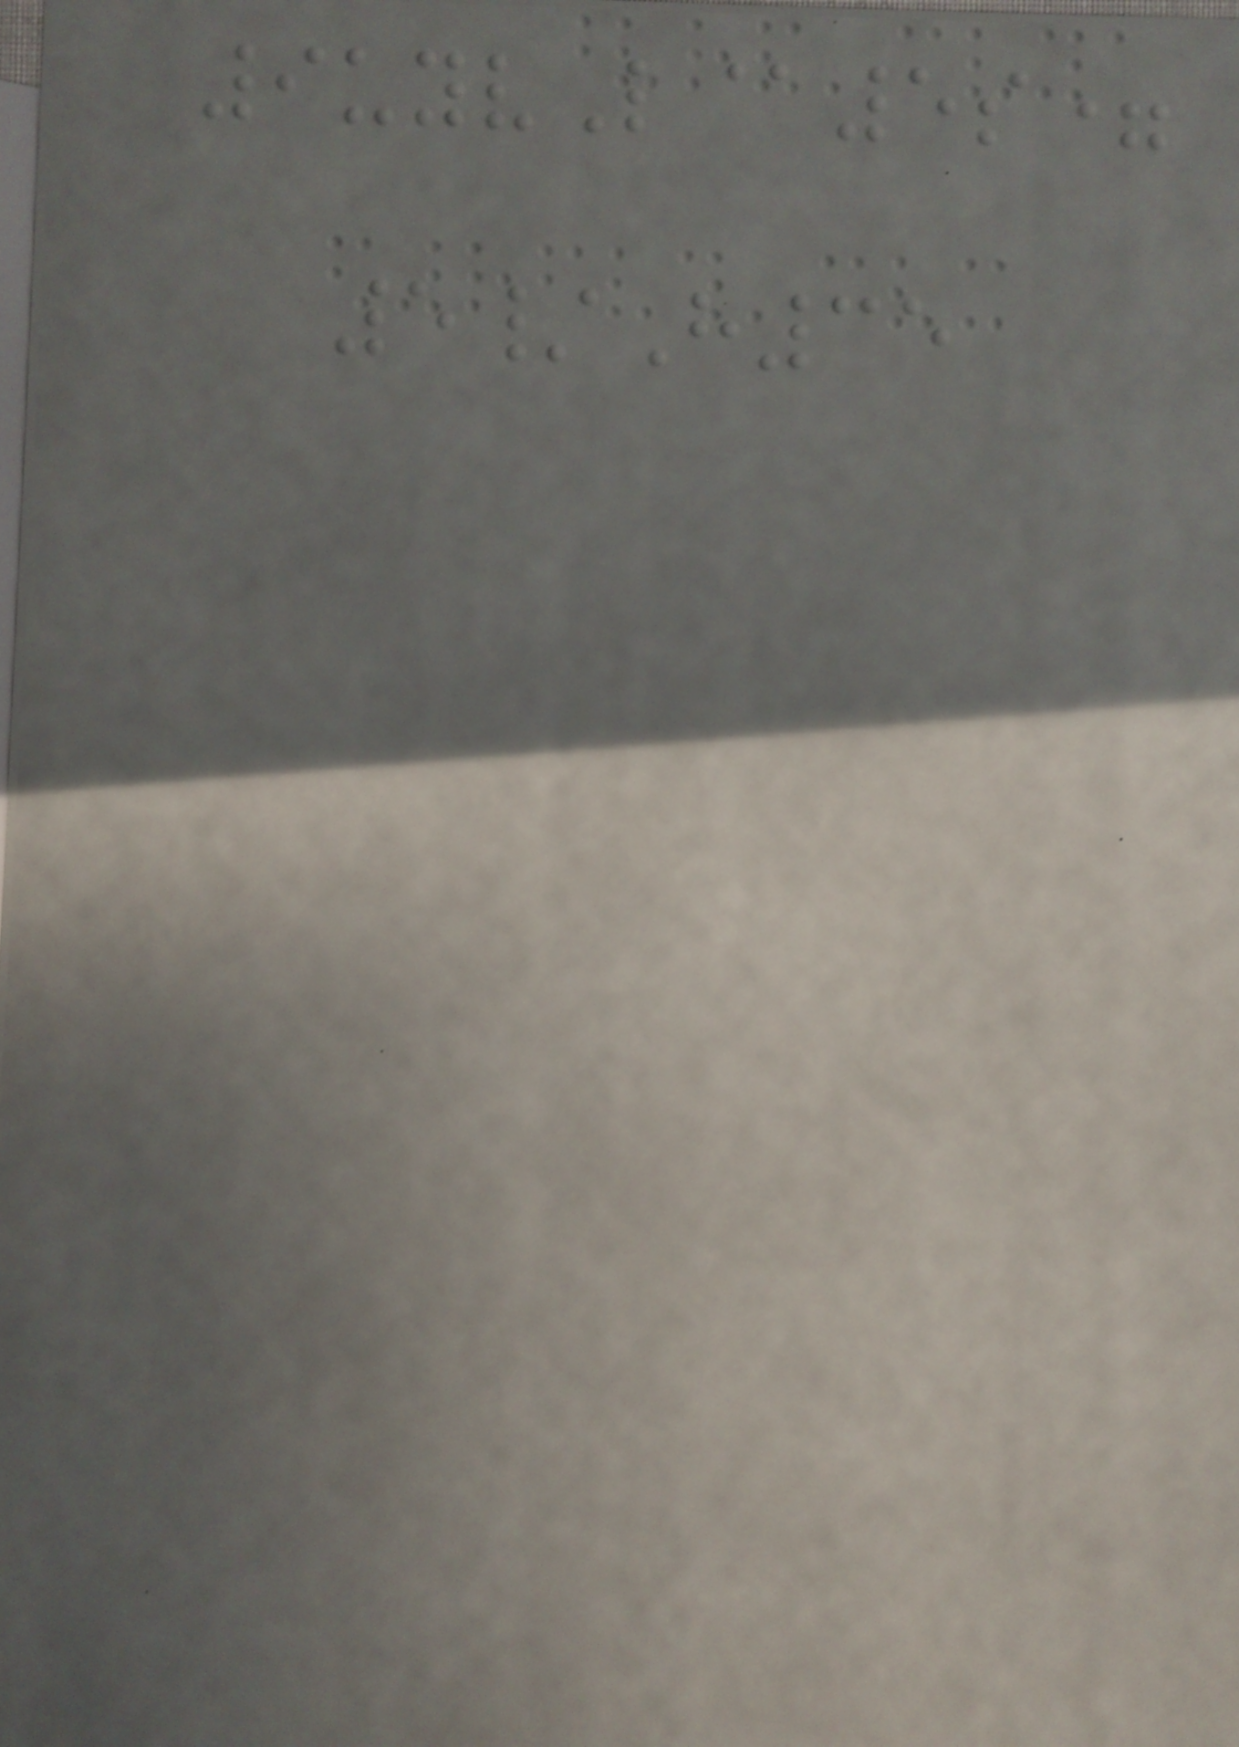9uyvL@5s=
5/H35
